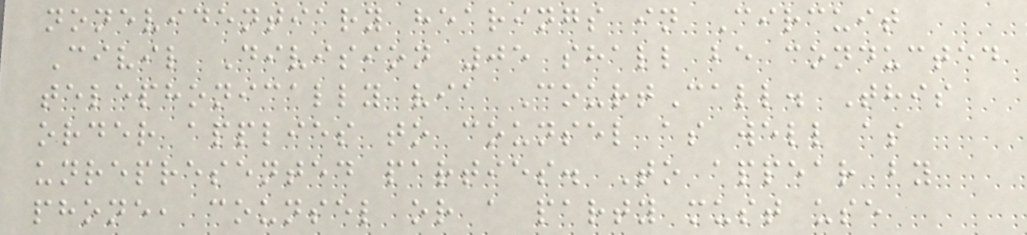nonevidentiary hearings in Circuit
Civil Division 05 shall be conducted
telephonically via CourtCall. This
order applies to counsel as well as
unrepresented parties. To appear by
phone, counsel or a party must use
